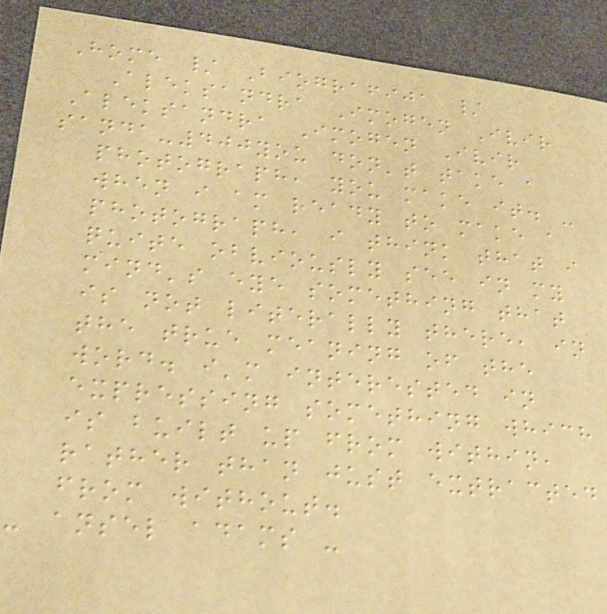Home / Biografija /
Aleksandra Imogen Ivir
Aleksandra Imogen Ivir
sanda-400you don't take a
photograph, you make it. -
when i am ready to make a
photograph, i think that i
quite obviously see in my
mind's eye something that
is not literally there, in
the true meaning of the
word. i'm interested in
expressing something which
is built up from within,
rather than just extracted
from without.
- ansel adams -
